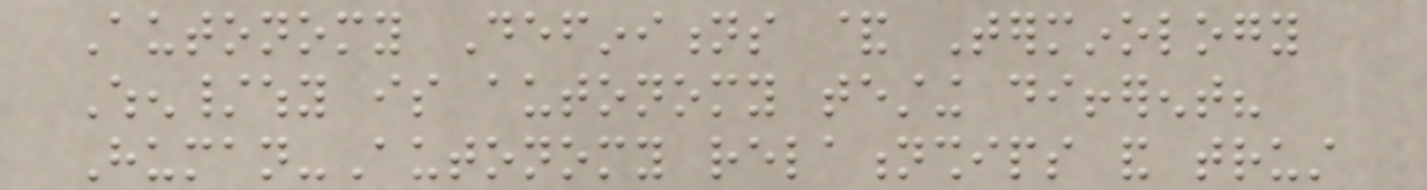Autonomy Definitions & Terminology
When/why is autonomy testing different?
Human-Autonomy relationships and trust
